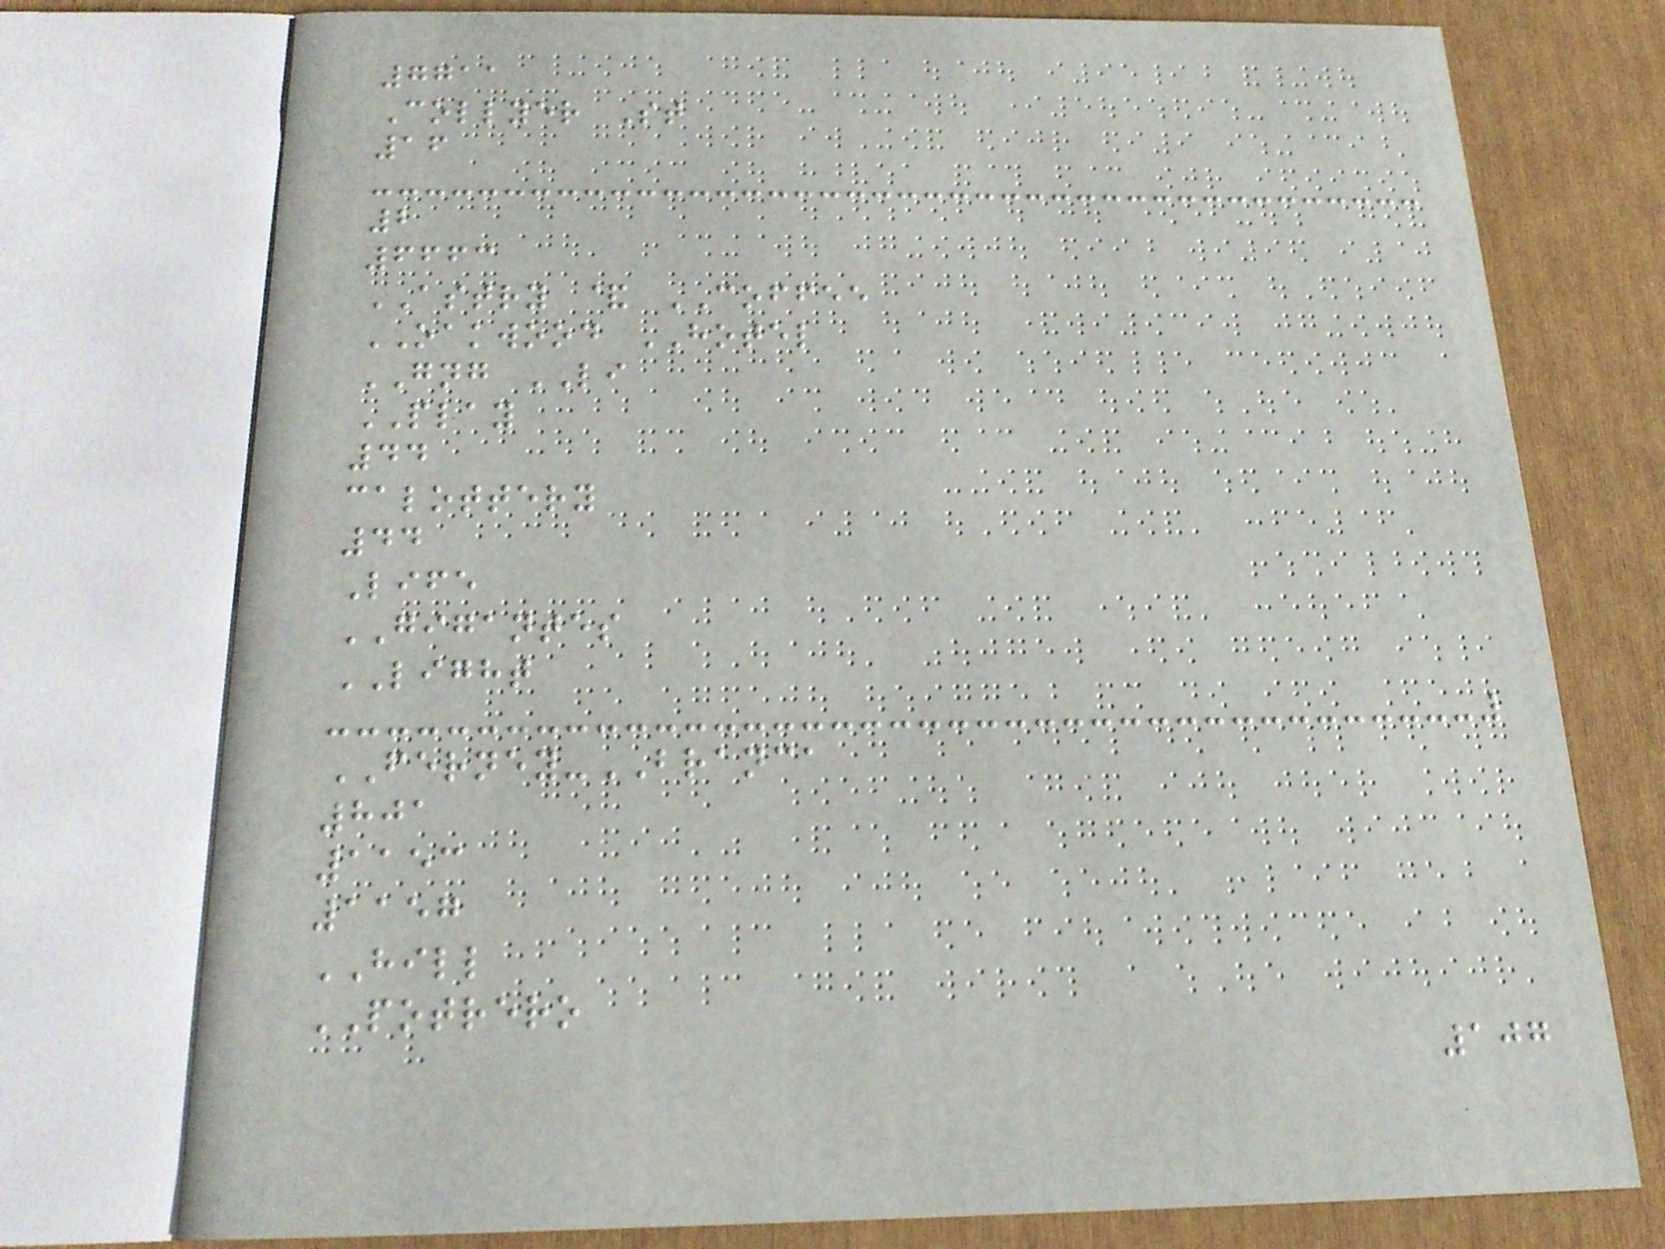7711
Collyer St
16
2
6663
ASTRY & COFFEE
OAKWOOD HOTEL
GNG LI
PLAY
44
calottery
44
Life
GIGANTES
LIGHT
FERNEY-BRANCA
801
1153
1157
HILL
POTRERO
107
